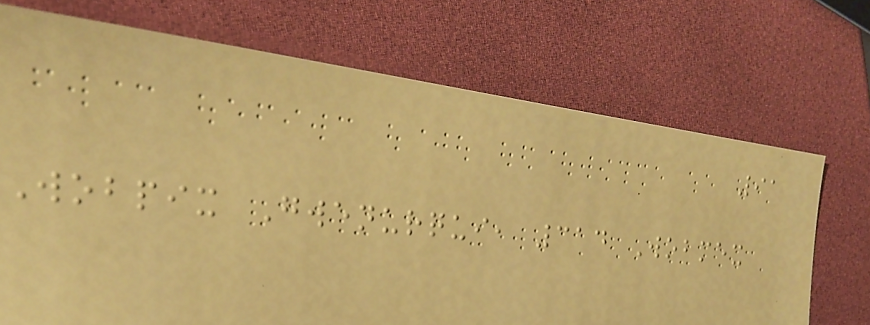91
Wobpix Gwenurqui, 314 Wobmex
